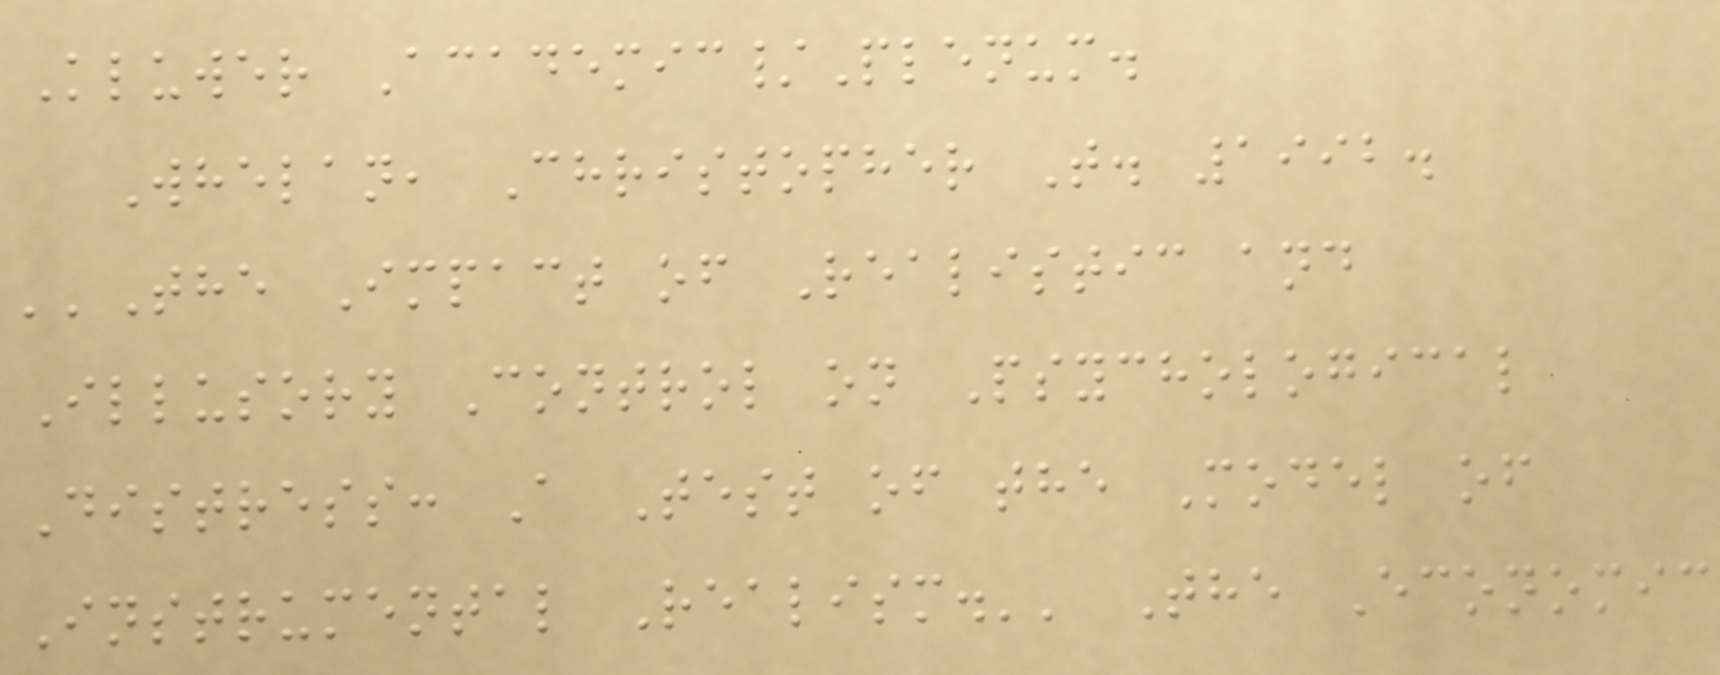Kluwer Academic/Plenum.
Whelan, Christopher T. 1992.
''The Impact of Realistic and
Illusory Control on Psychological
Distress: A Test of the Model of
Instrumental Realism.'' The Economic
